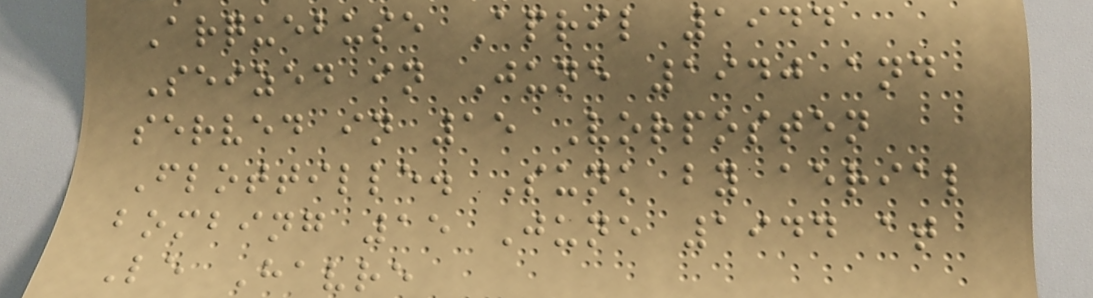Arquebuse April 1944
Seized in June 1940 and
served in 15 Vorposten
Flottille. Sunk by aerial
bombing 15 June 1944 at
Le Havre
